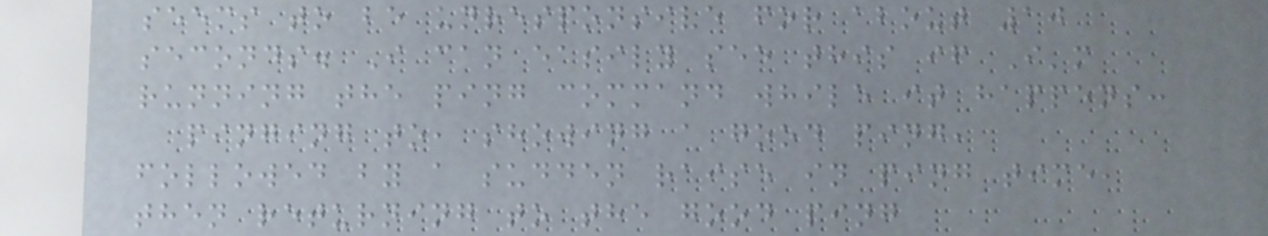seems to be unresponsive for about 10
seconds. I can easily see this if I'm
running the ping command while it happens:
pinging to, showing a good ping,
followed by a sudden raise in ping time,
then returning to the good ping
